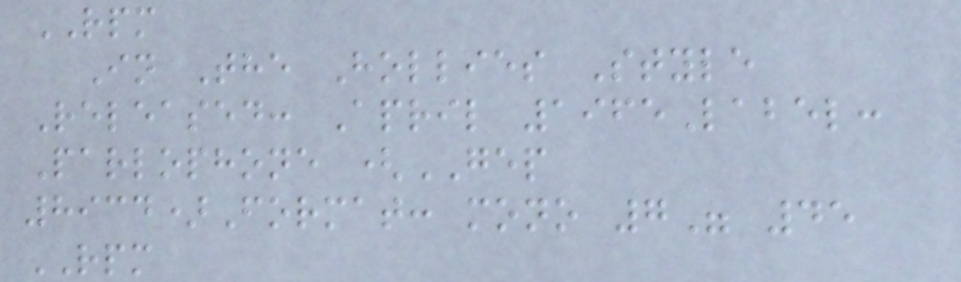RPM
In The Hollies Style
Released: April 1965Label:
Parlophone (GEP
8934)Format: mono 7" 45
RPM
